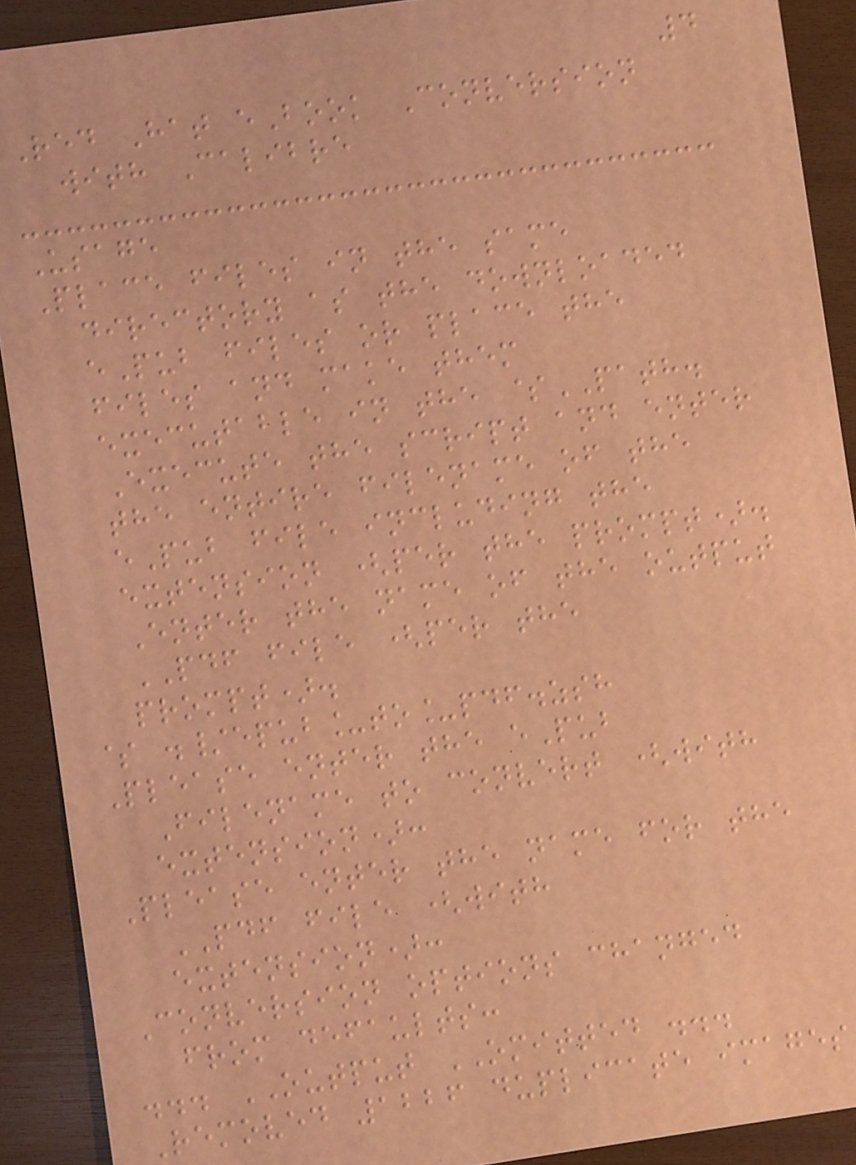4
Red Hat eBook Conversion
with Calibre
Usage
Place files in the same
directory as the downloaded
ePub files or place the
files and make them
executable in the $PATH.
Execute the script and enter
the entire filename of the
ePub file including the
extension (per the prompt).
Enter the name of the output
PDF file (per the
prompt).
$ ./epub_to_pdf.zsh
Please enter the ePub
Filename to convert (with
extension):
Please enter the name for the
PDF file (with
extension):
Conversion options changed
from defaults:
... OUTPUT OMITTED ...
Removed 1226 duplicate images
